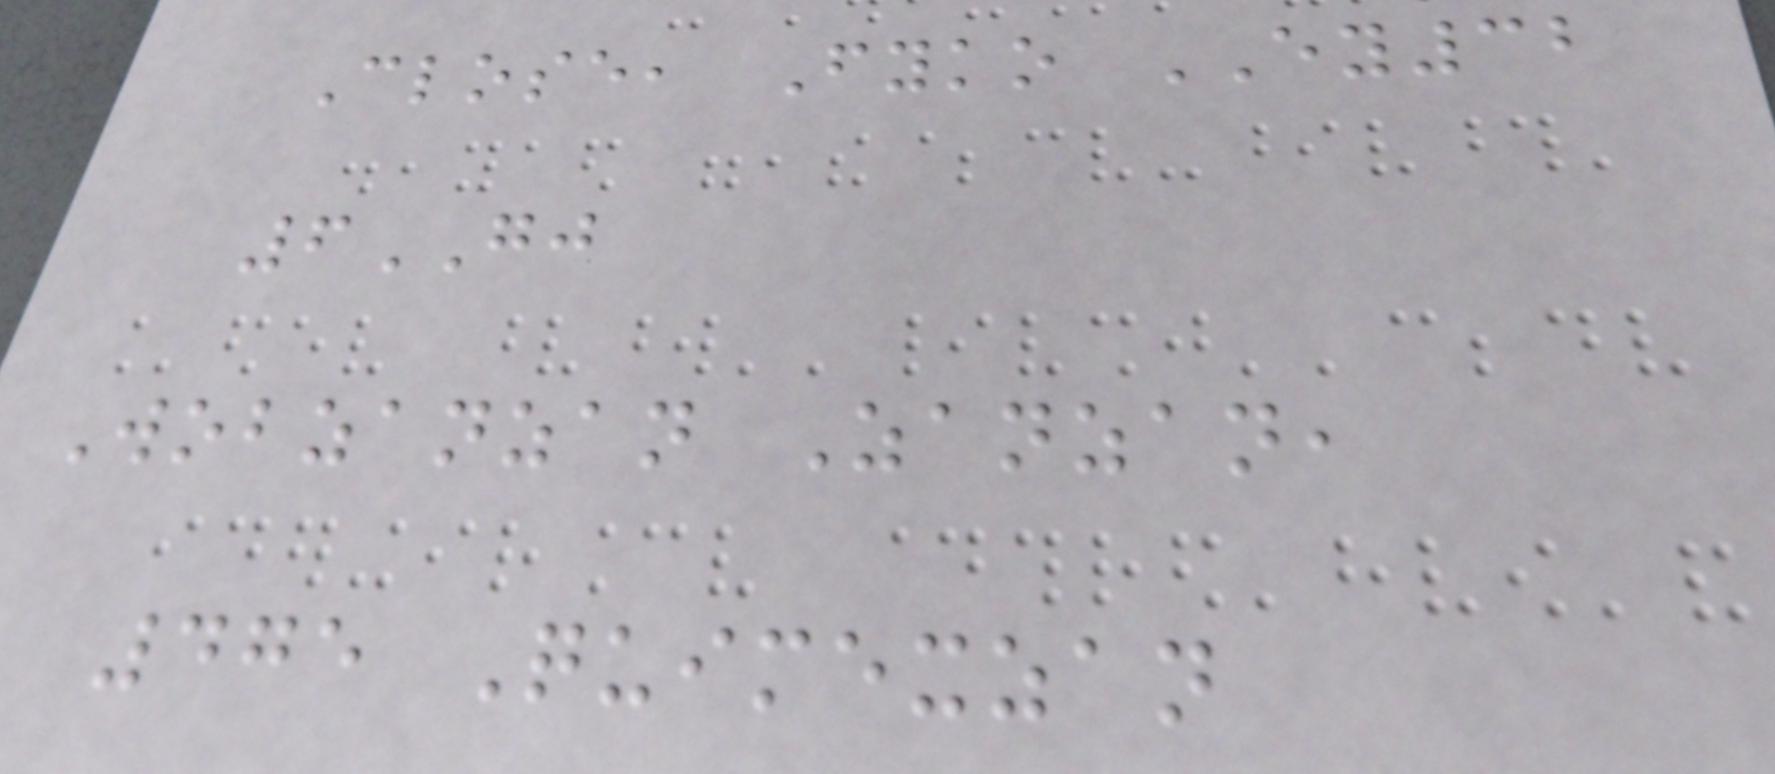Close, Fyko EY32
6GJ
Wobzanzan Zanzan,
475 Quimexzan
